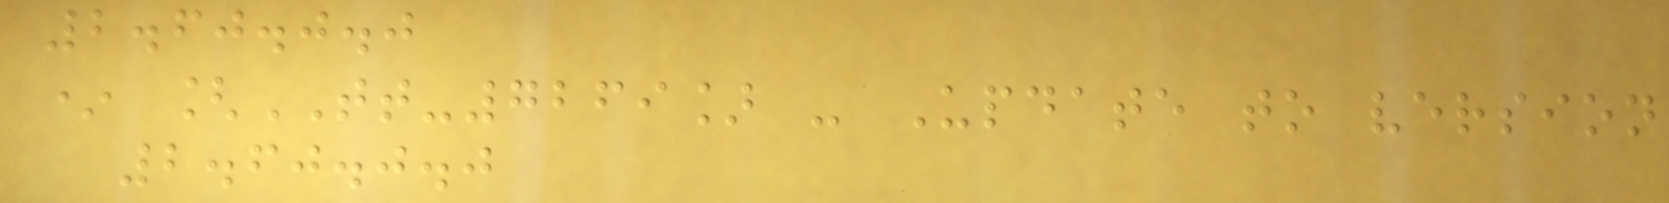2.60.0.0
* [TT-7269] - Update to version
2.60.0.0
